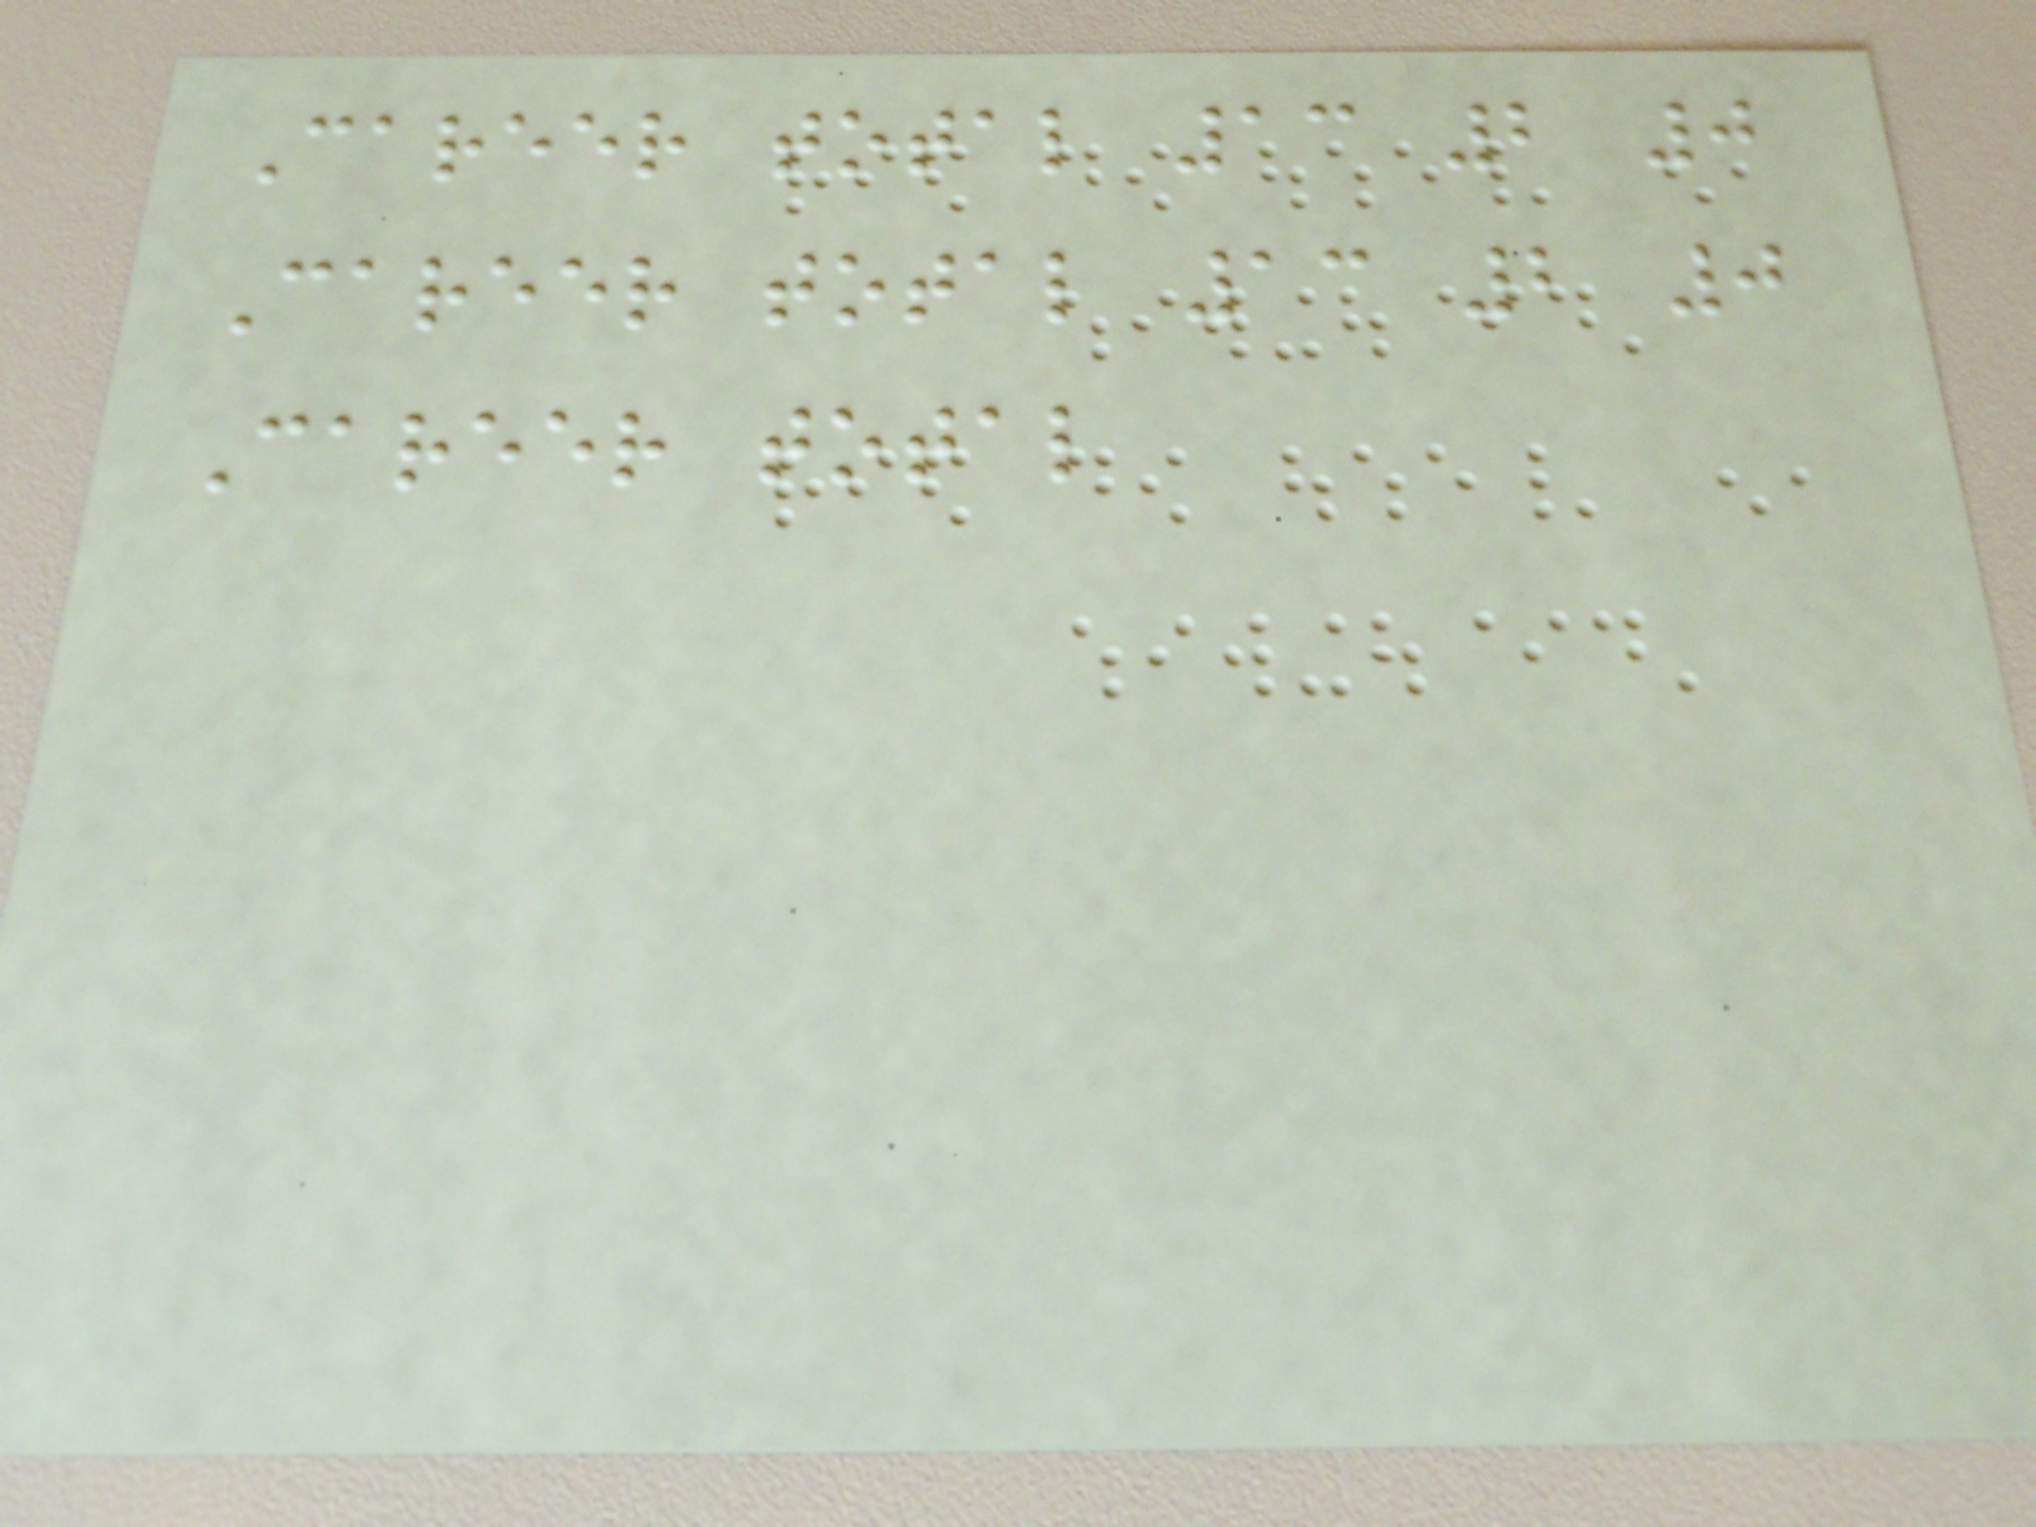Career total 13 2 0
Career total 13 2 0
Career total
